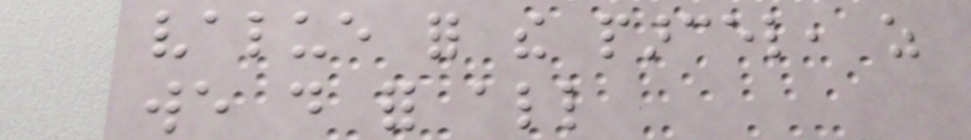value for the parcel, as
we do for all
